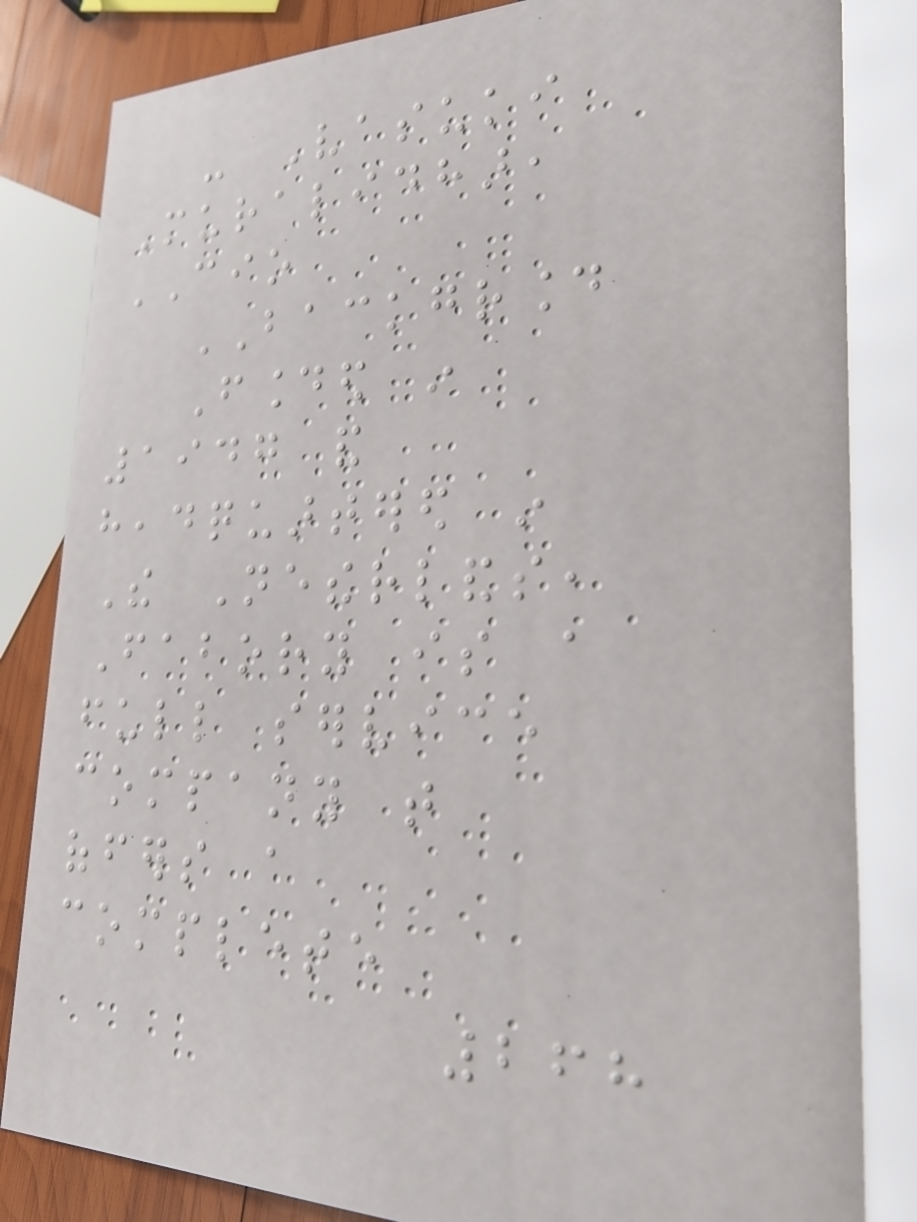- Vasuki
Muralidhar,
CIO
BACKGROUND
Founded in
1947 and
headquartered in
The Netherlands,
Fabory is a
full service
company that
offers a
complete
268
